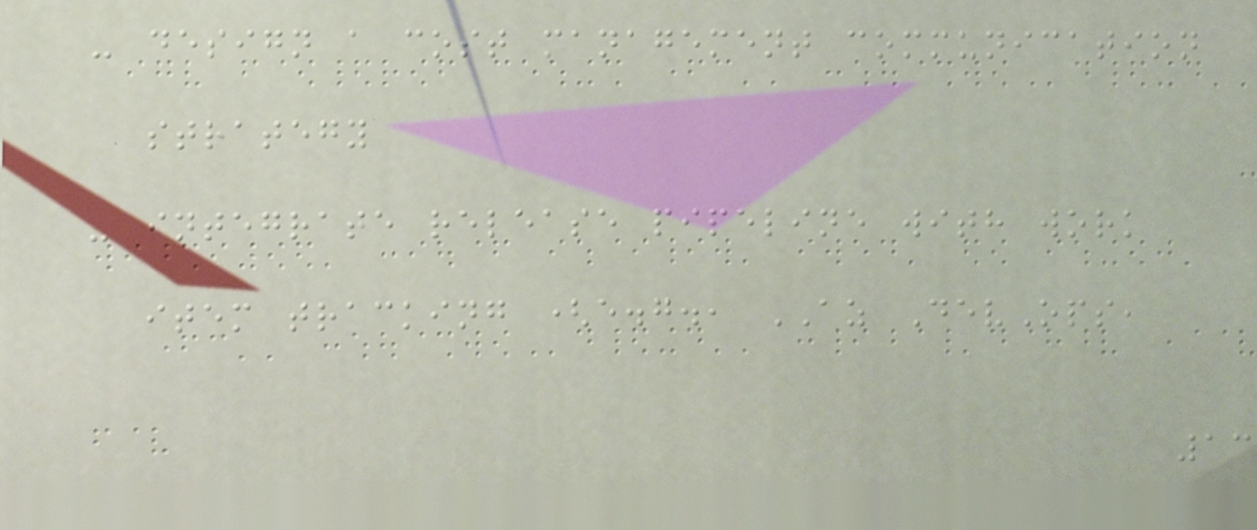- design a cost management communication
strategy
- integrate release pipeline with work
item tracking (e.g., AZ DevOps,
13
